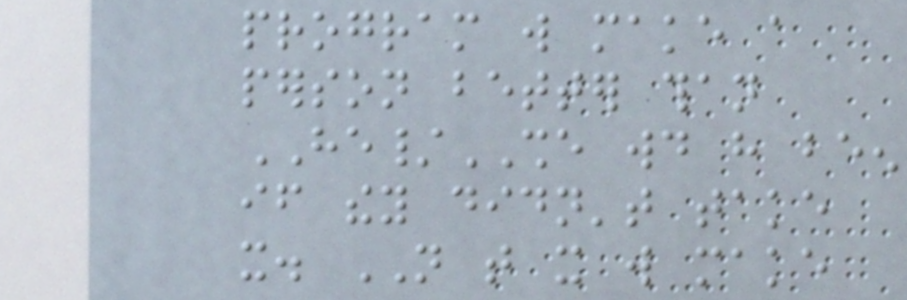program will make a
person better than
HE/SHE would have been
if they didn't take
it. NOT that it will make
